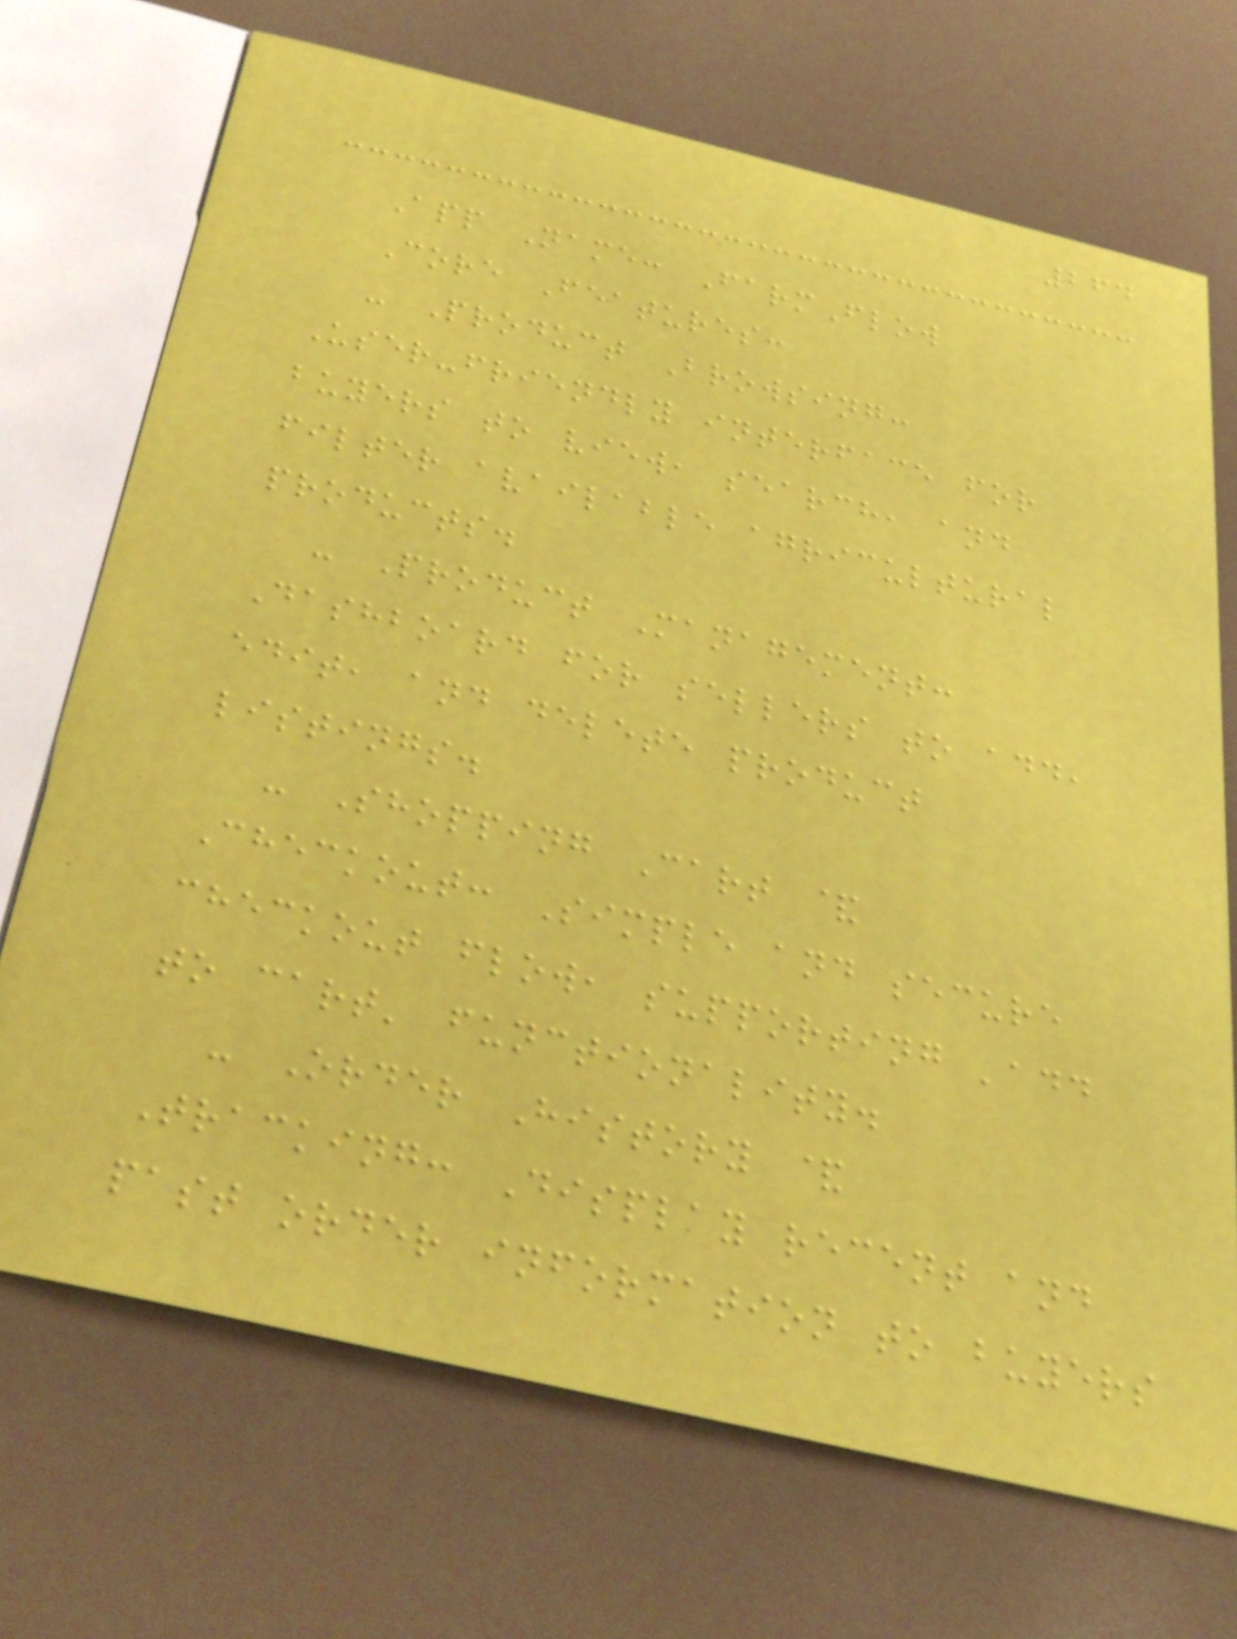264
App Name: FarmFlow
Core Features:
- Product Browsing:
User-friendly interface for
buyers to view, search, and
filter available agricultural
products.
- Product Management:
Dashboard for sellers to add,
edit, and delete product
listings.
- Shopping Cart &
Checkout: Simple and secure
checkout flow, supporting 'add
to cart' functionality.
- Order History &
Tracking: Display recent and
past order information to buyers
